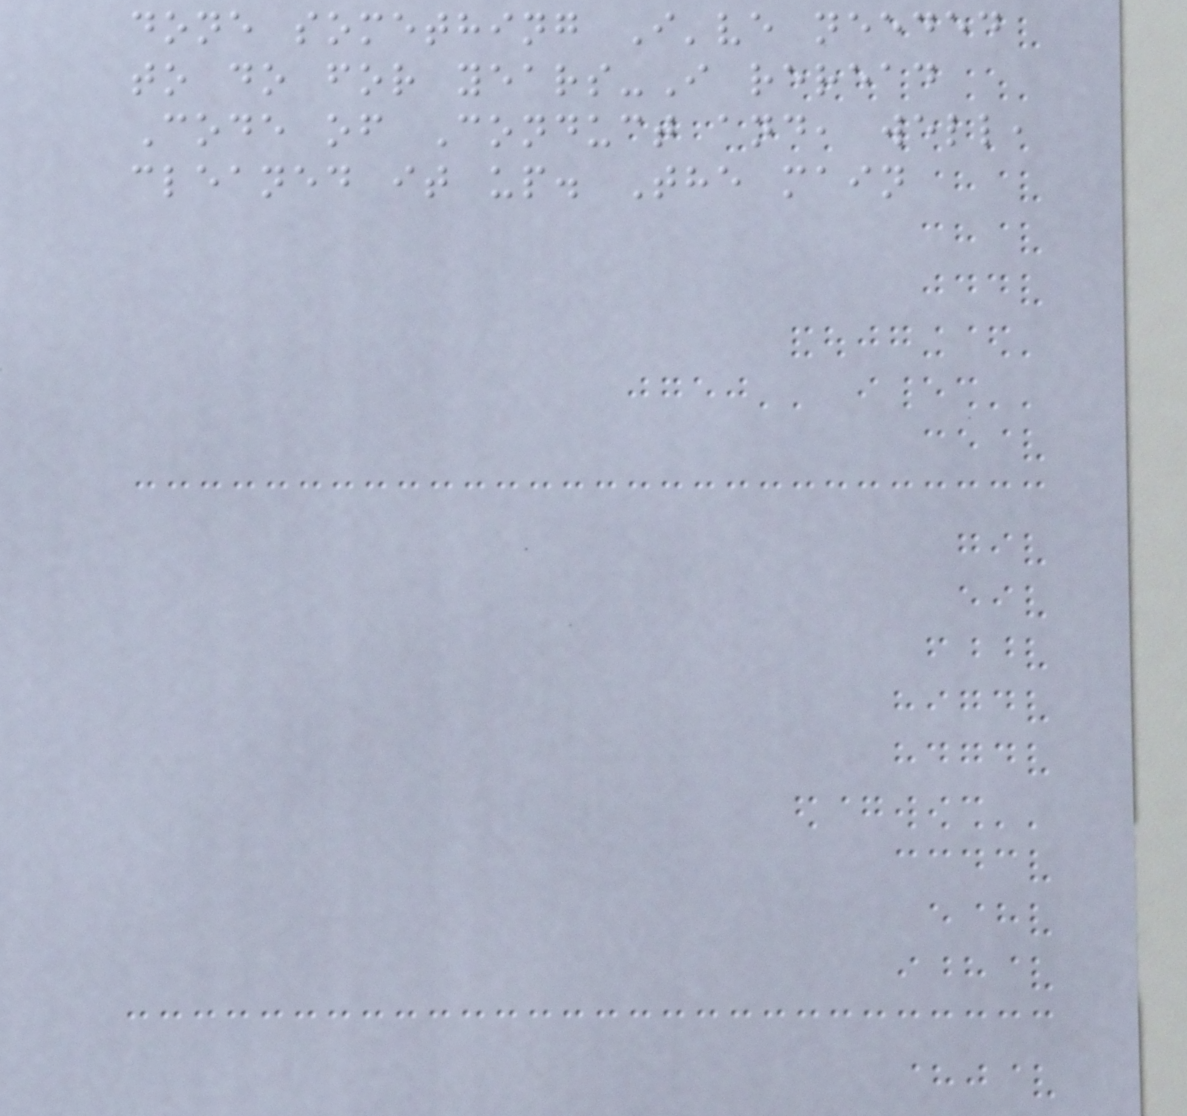done something I've needed
to do for years-I reread
Code of Conduct and, well,
cleaned it up. The main
